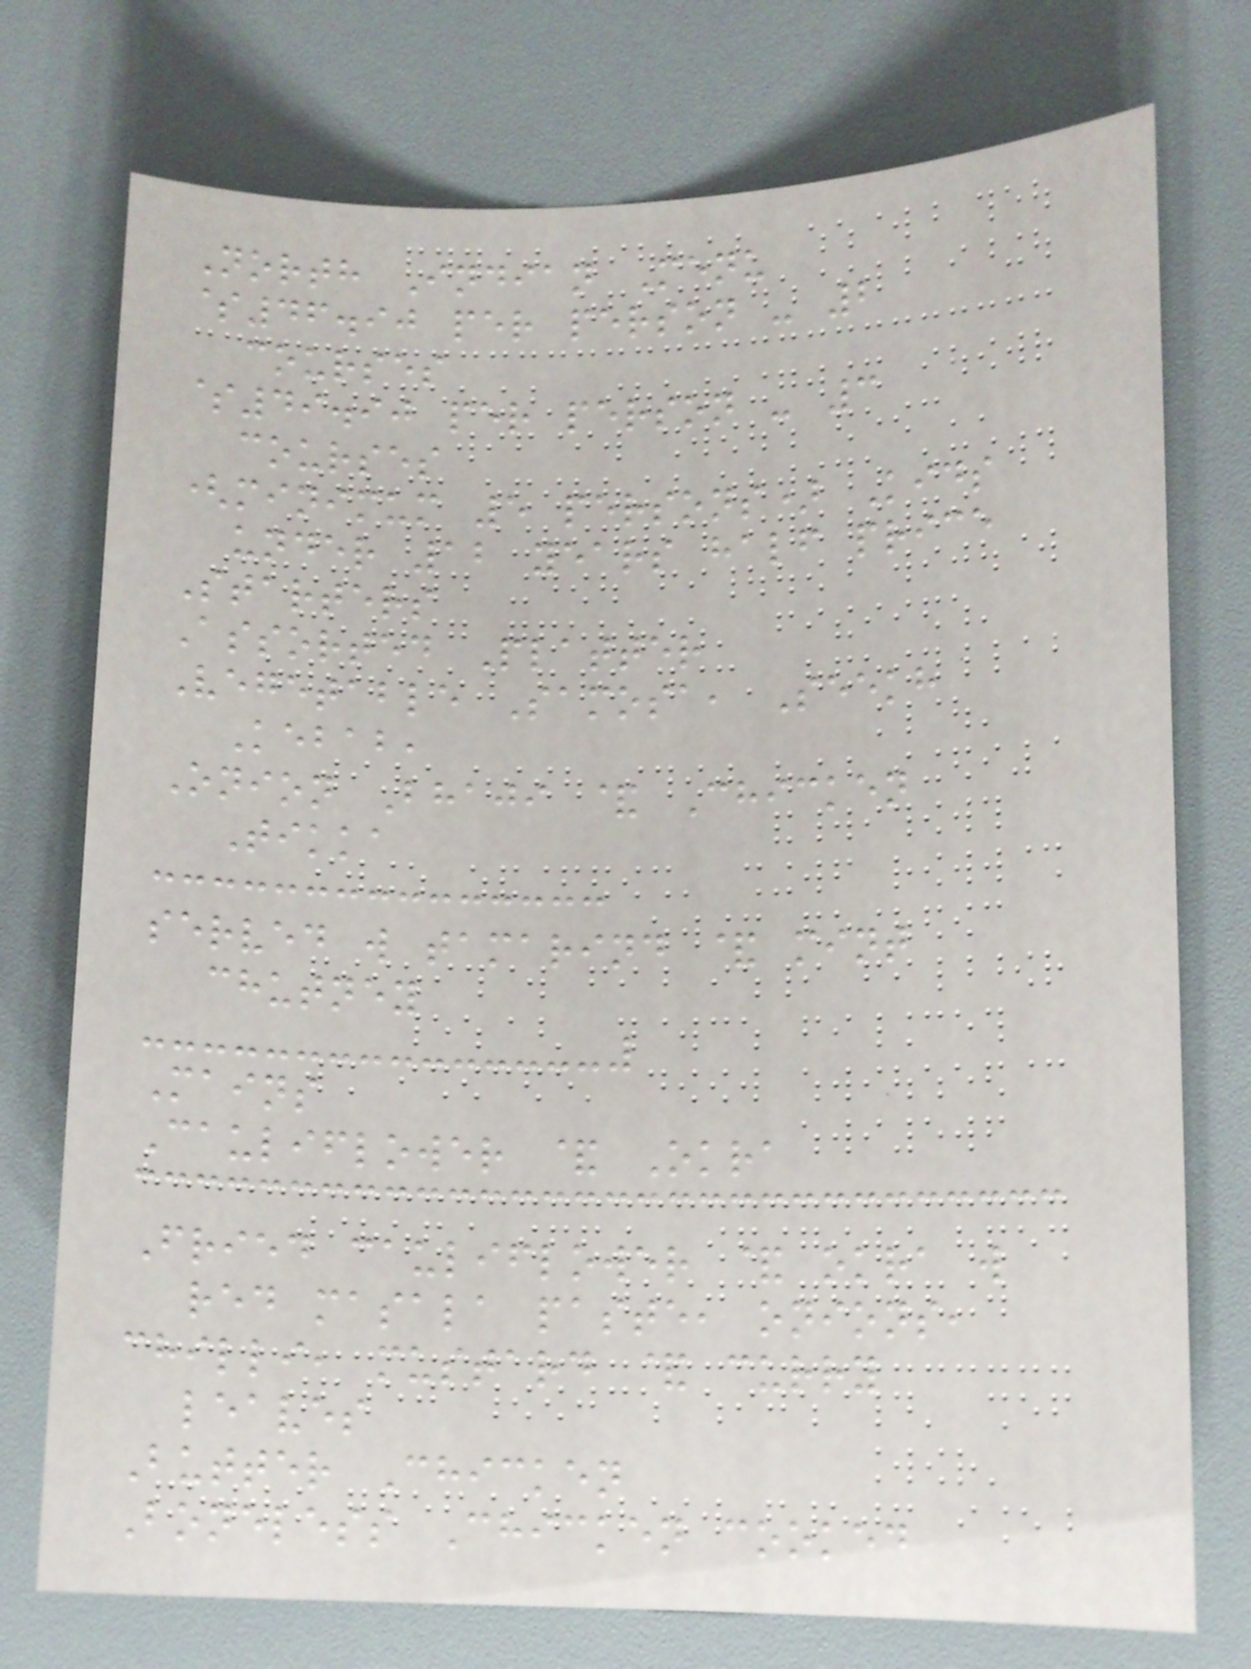North Indian Menu
$46.90 per person - 2
courses
$49.90 per person - 3
courses
(minimum 5 persons) Kids
under 12 years half price
Starters
Assorted Platter
Vegetable Samosa, Seekh
Kebab,
Onion Bhaji & Chicken
Tikka
served w tamarind & mint
chutney
Mains
Cauliflower & Okra
Fried cauliflower & okra w
red masala paste, onions,
chilli, mustard & curry
leaves
Butter Chicken
Boneless Chicken cooked
